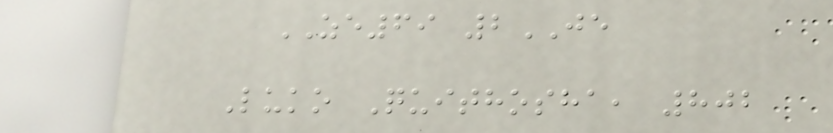ZE69 2JE
Luko Quithosha, 802
